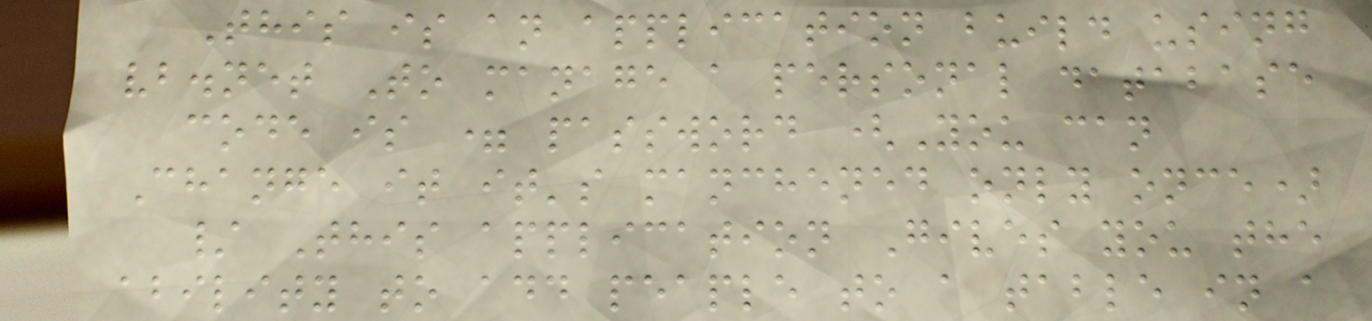This is an application build using
vb.net To manage a personal database
code is = password (You can
Change it it's manchened only once)
/ This application Gives you the
ability to add peaple to a table in a
